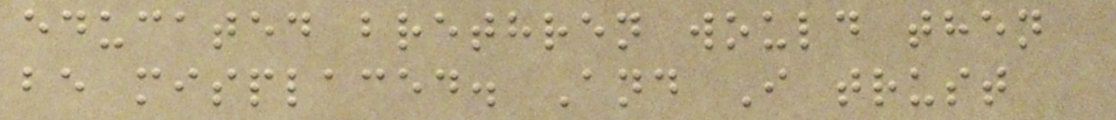educated brethren would then
be misplaced. And I trust
